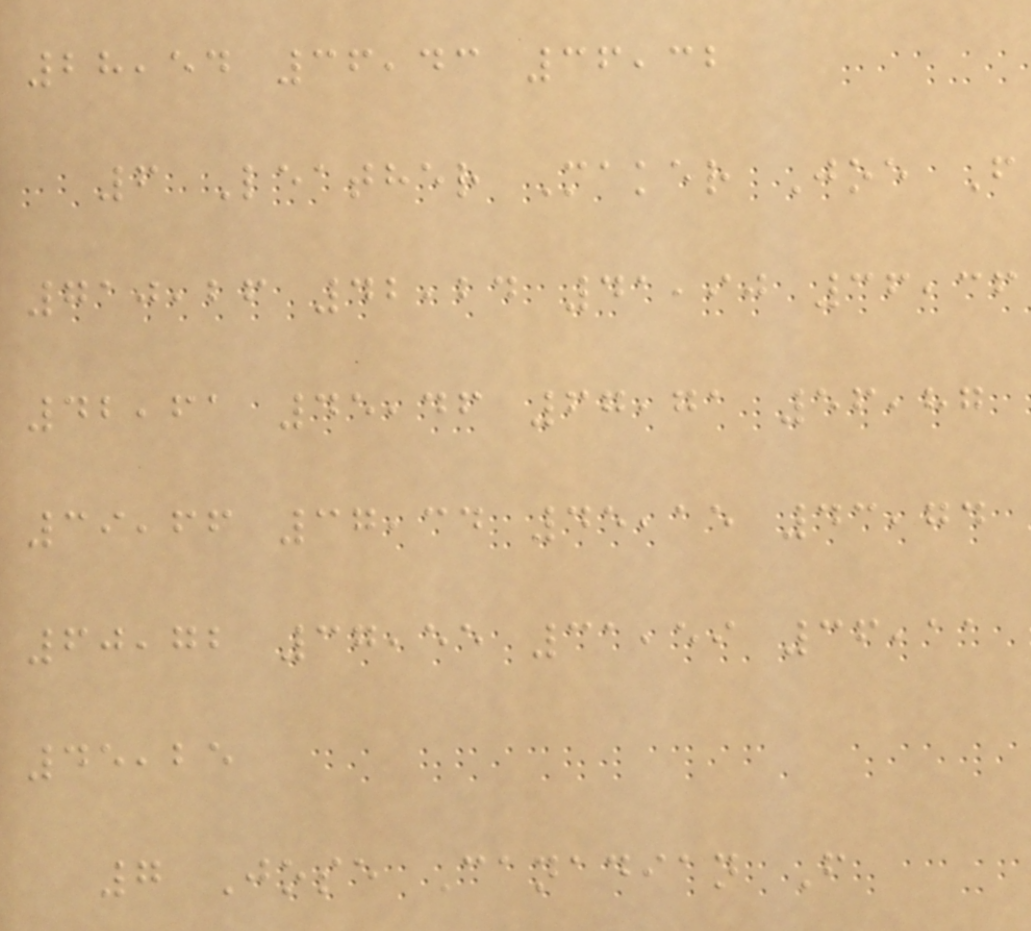28,54 36,43 36,32
6 Leather Maker Joe F
710,26 42,24 41,90 36,36
42,61 45,46 67,71 56,87
39,66 37,34 45,15 43,74
60,72 37,55 31,59 36,11
45,25
7 Jose Canadian F
